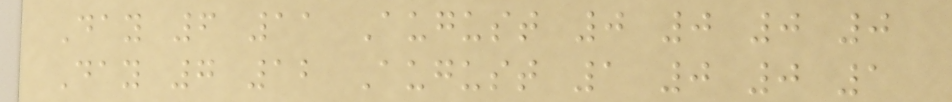Day 6 11 August 0 0 0 0
Day 7 12 August 1 0 0 1
